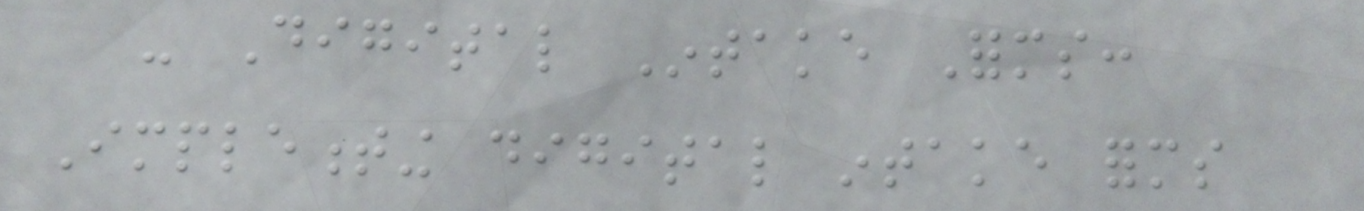- Digital Intake Forms:
Implementing digital intake forms
